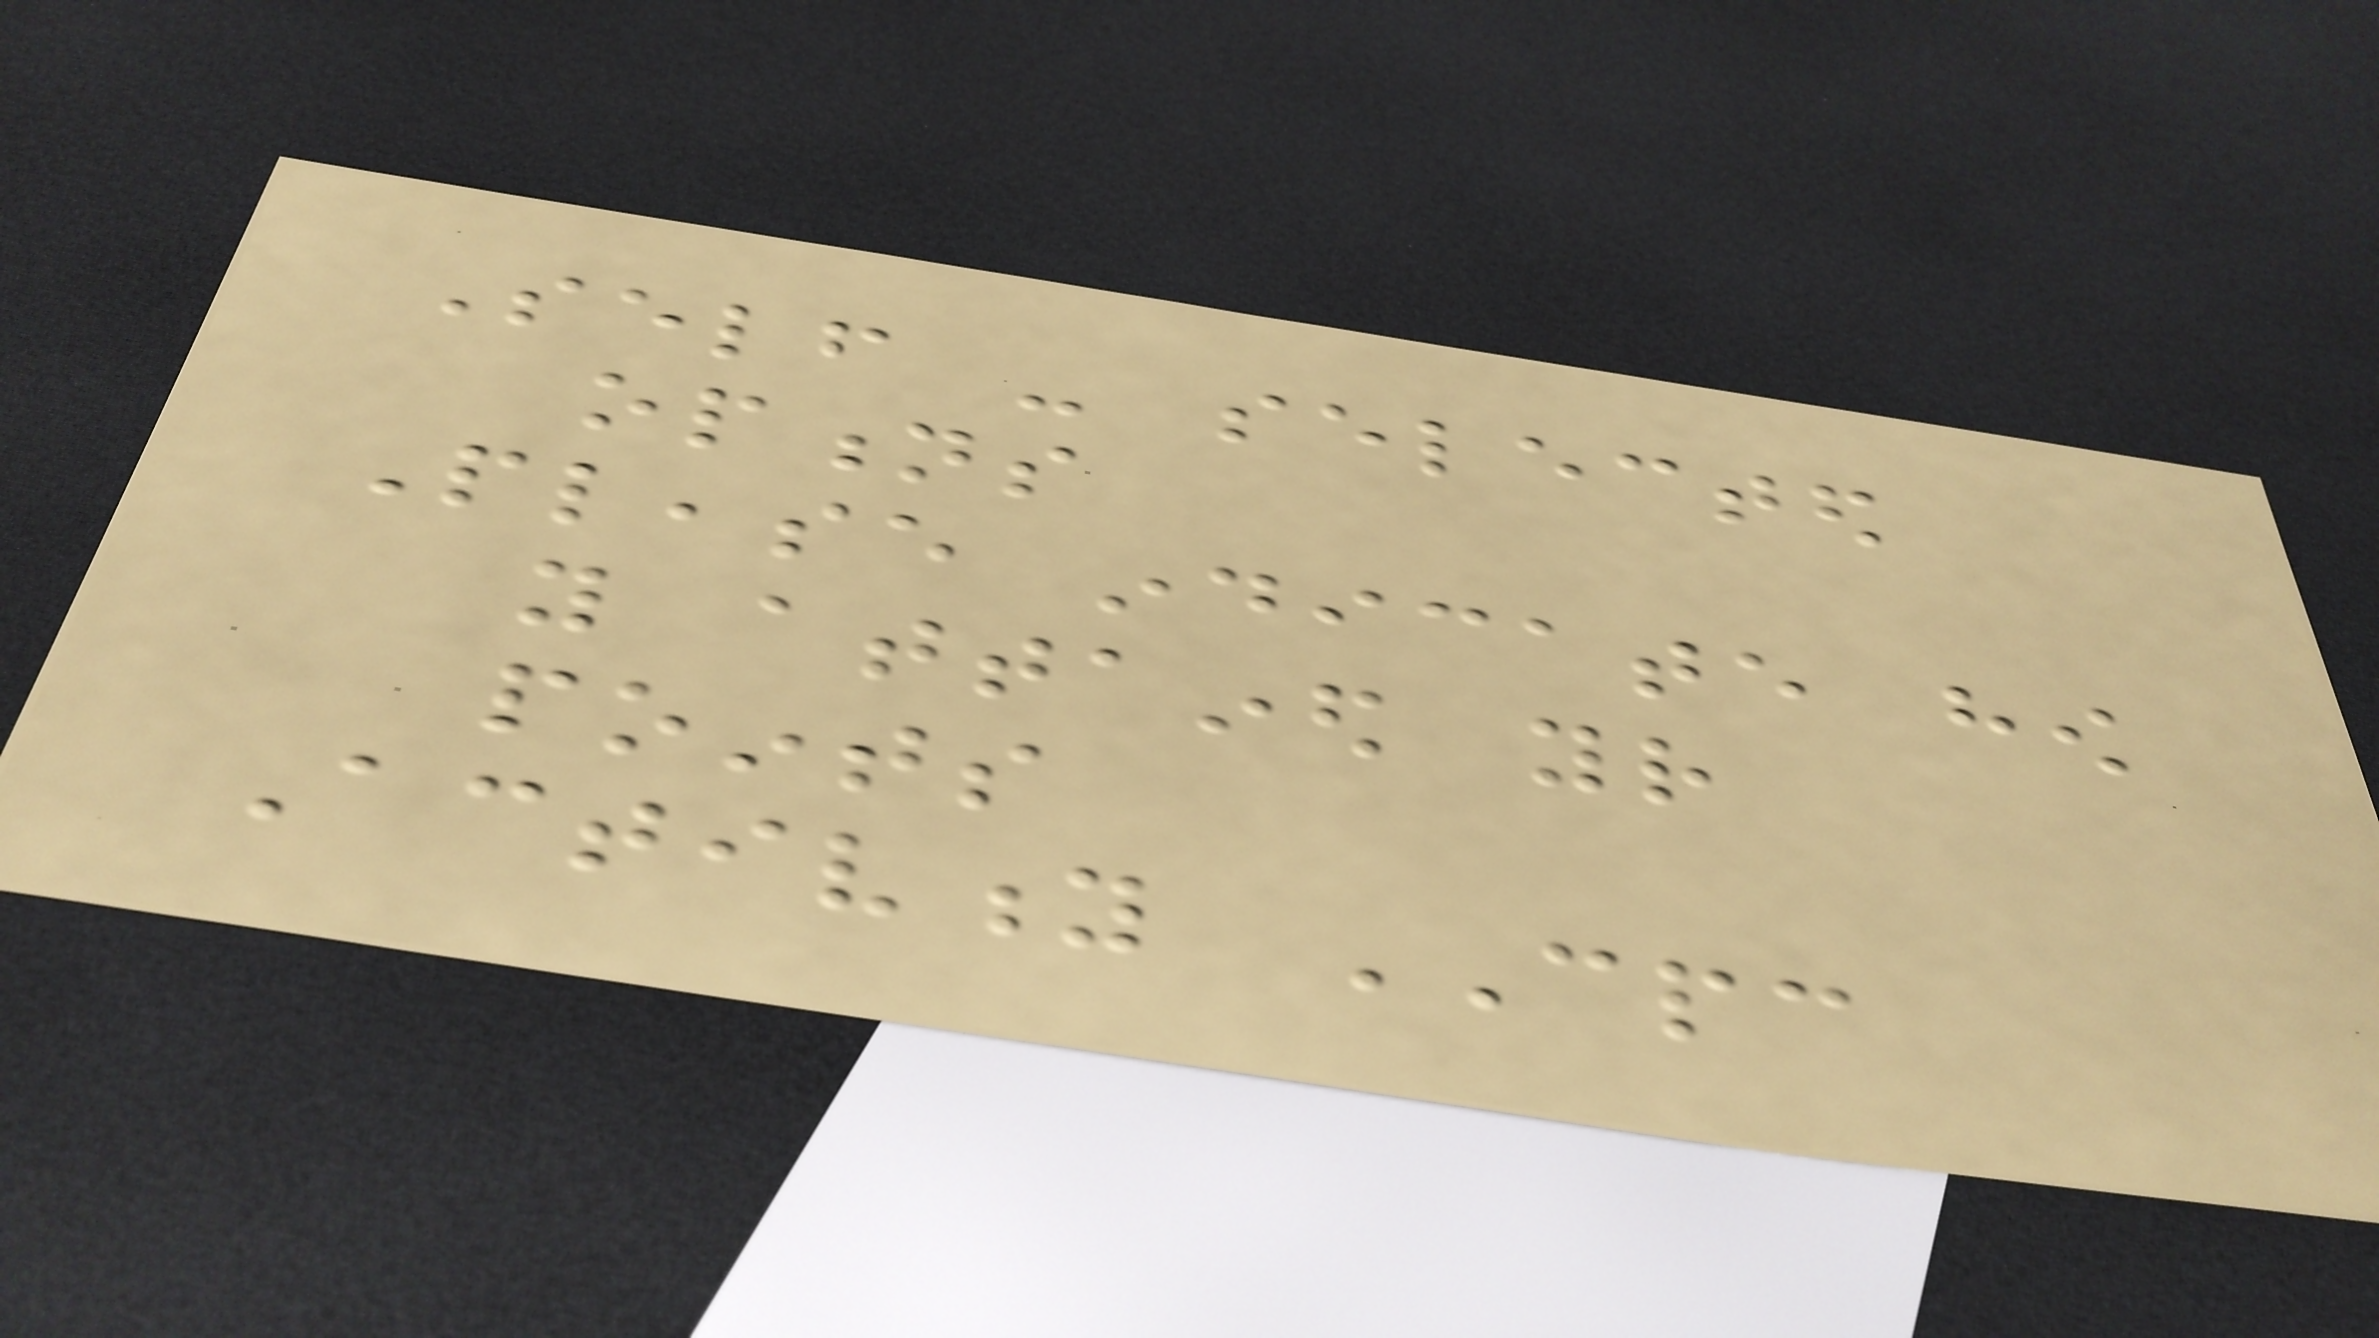Self - selected
options
Please indicate how
you attained your
points
Activity CPC
